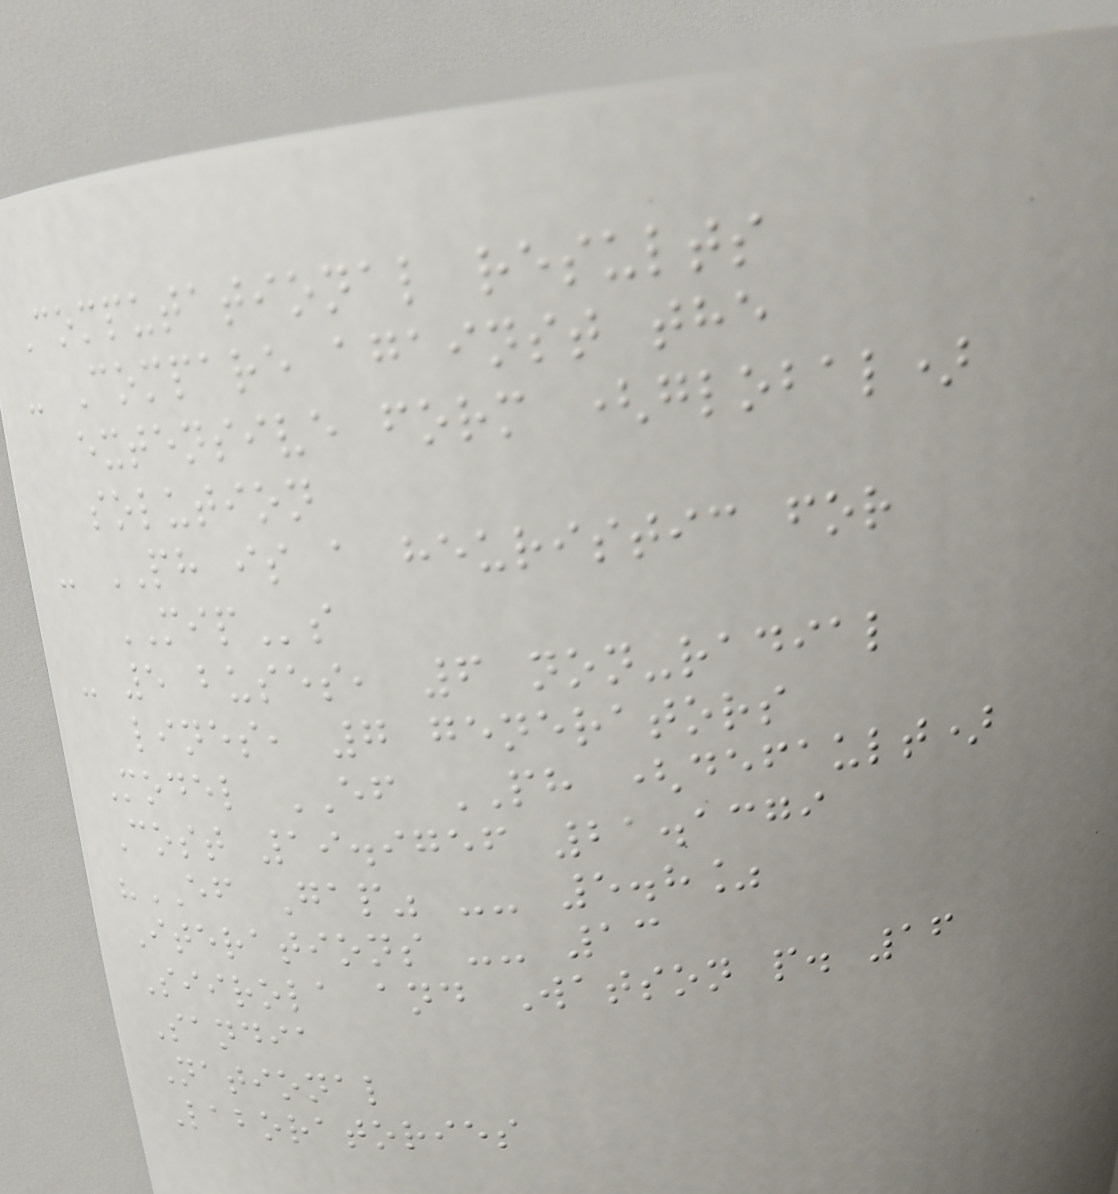Computational results
- Compare against the
extensive form (global)
solution
- PH is a heuristic for
MIPs
- 5 buses, 6 non-radial
lines, 7 generators
Model EF PH (default)
Cost 19.9756 21.1379
"EF Gap" -- 5.8%
Iterations -- 13
Siirola and Watson p. 16
Sandia
National
Laboratories
